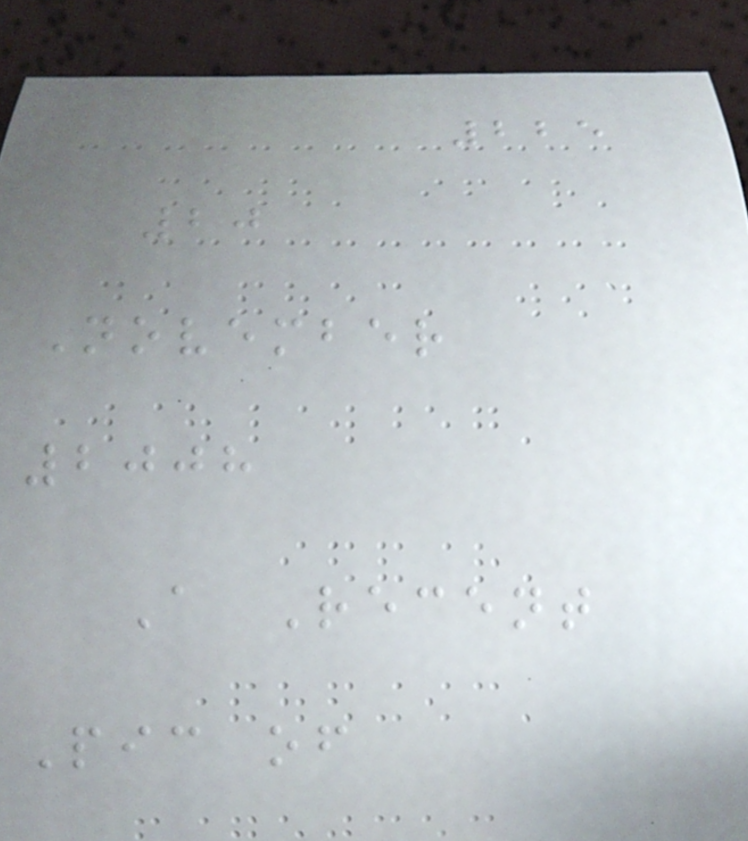225
20
November
2008
A Recent
Pic of
